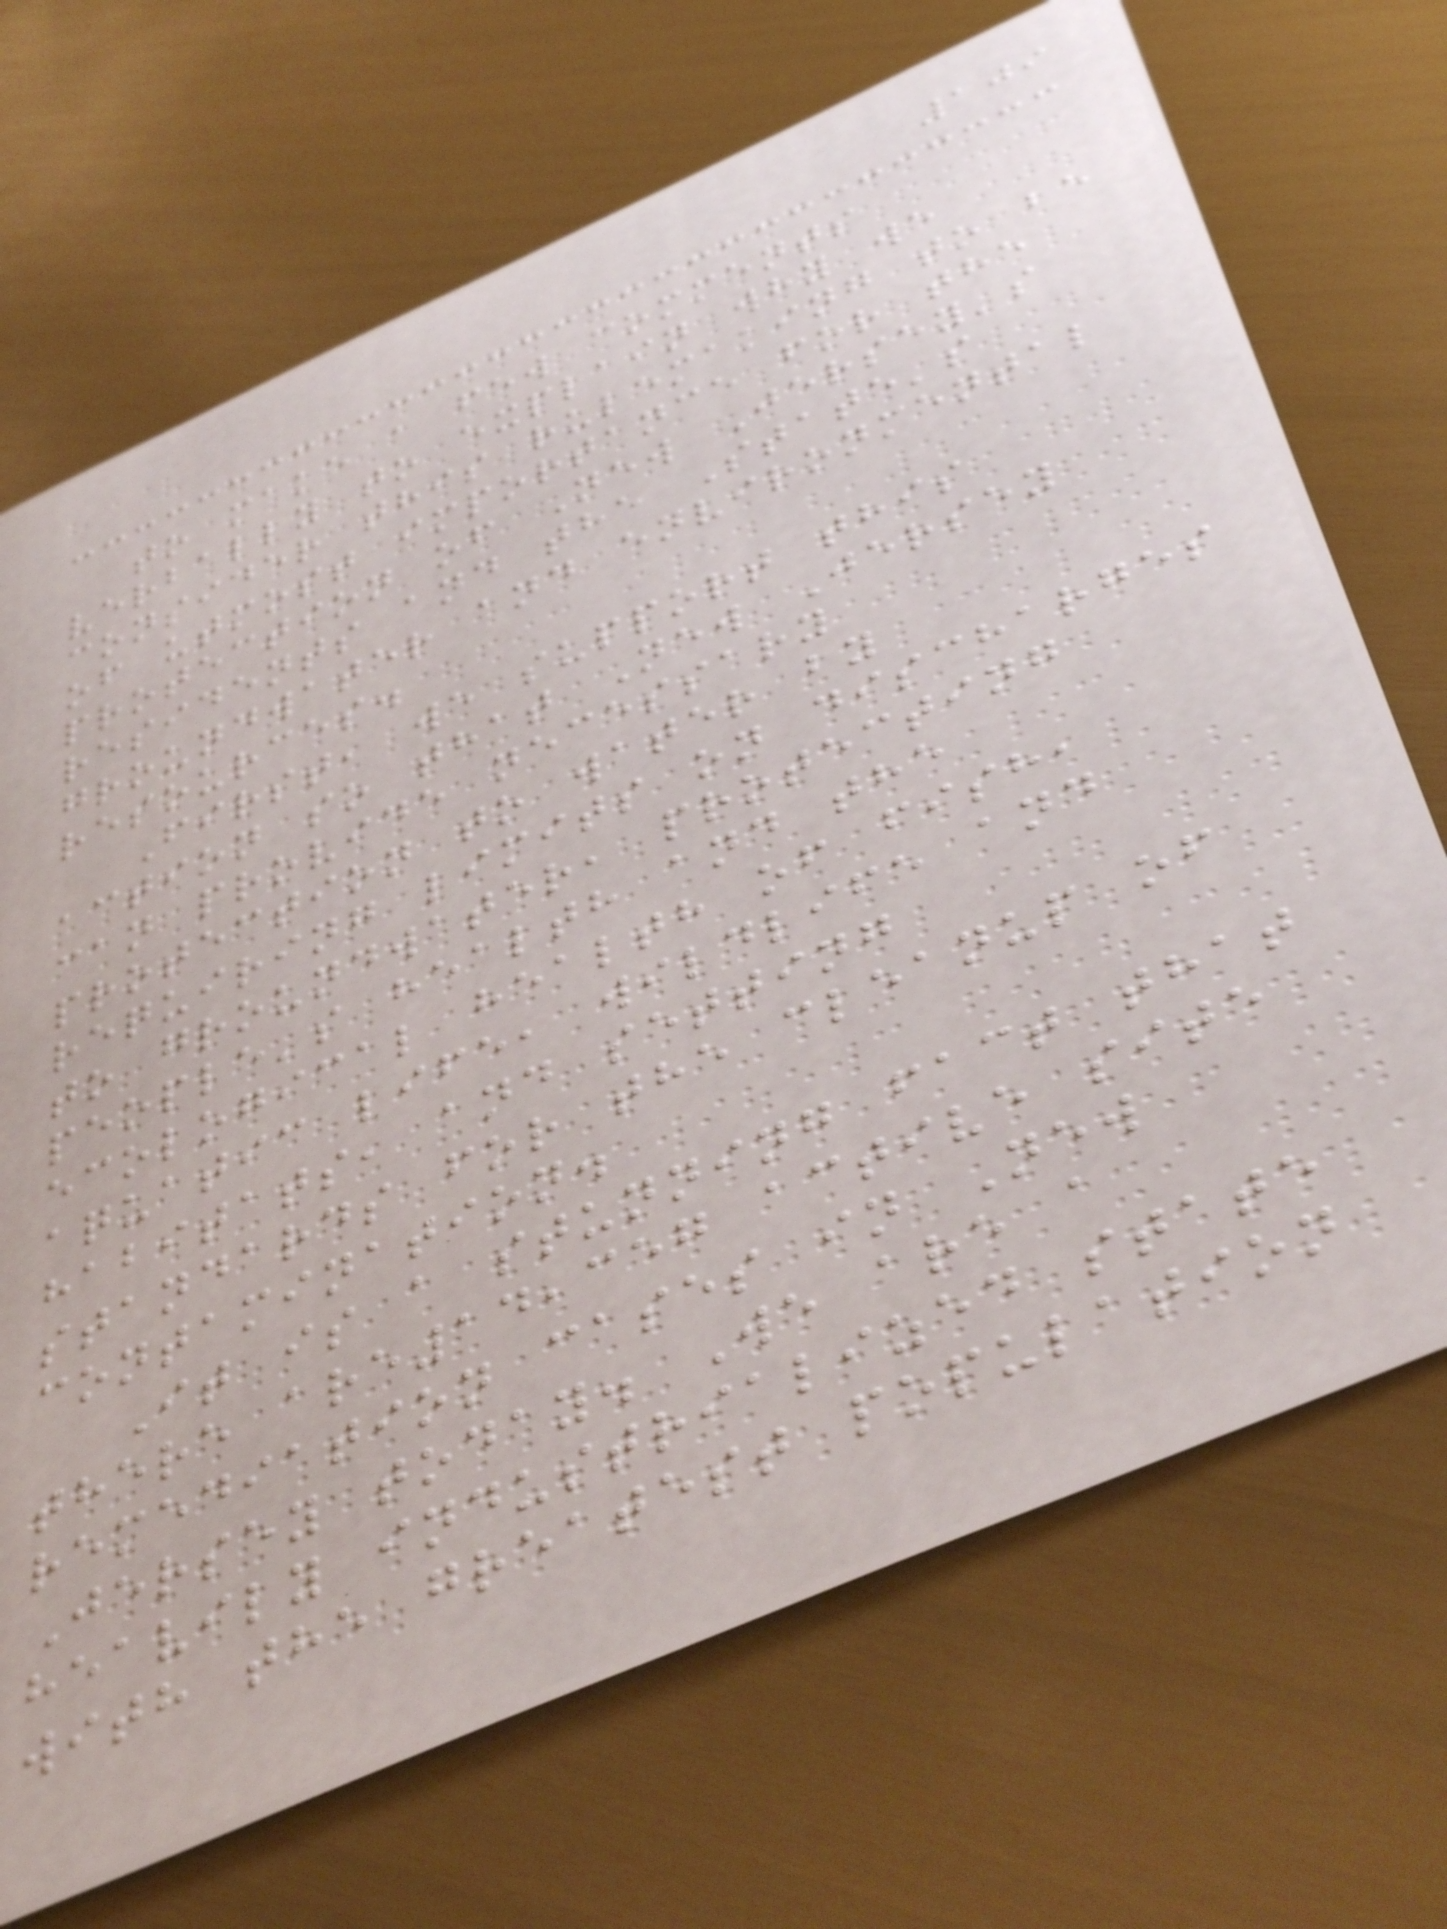109
to make a few comments
verbally to explain why we
consider this rulemaking to be
of utmost importance for the
protection of New Jersey's
residents and the State's
groundwater and environmental
resources.
First, we support this
action so that New Jersey
can provide necessary
protection to water by
requiring limits on discharges
to groundwater, protecting
people's health and the
ecological health of fish,
aquatic life, wildlife and
habitats, and setting
standards for the cleanup of
contamination.
It is a stunning fact that
there are14,357 active site
remediation cases in New
Jersey today. We are a
heavily industrialized state
with the greatest population
